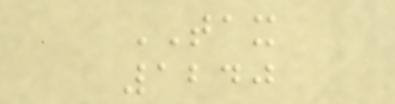TAX
1240
